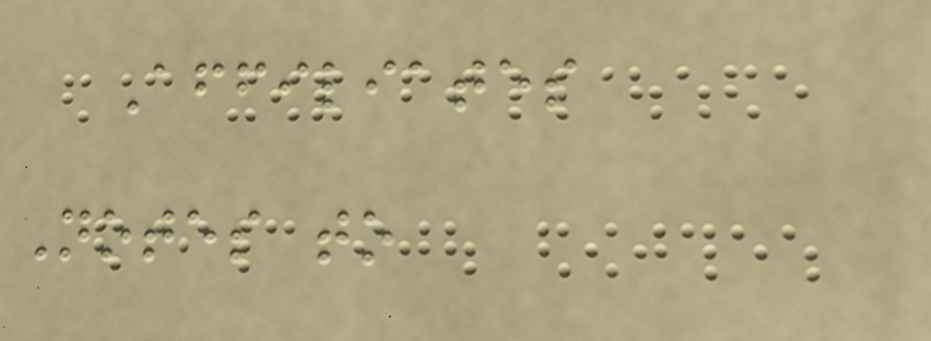Affiliates
Notes to
